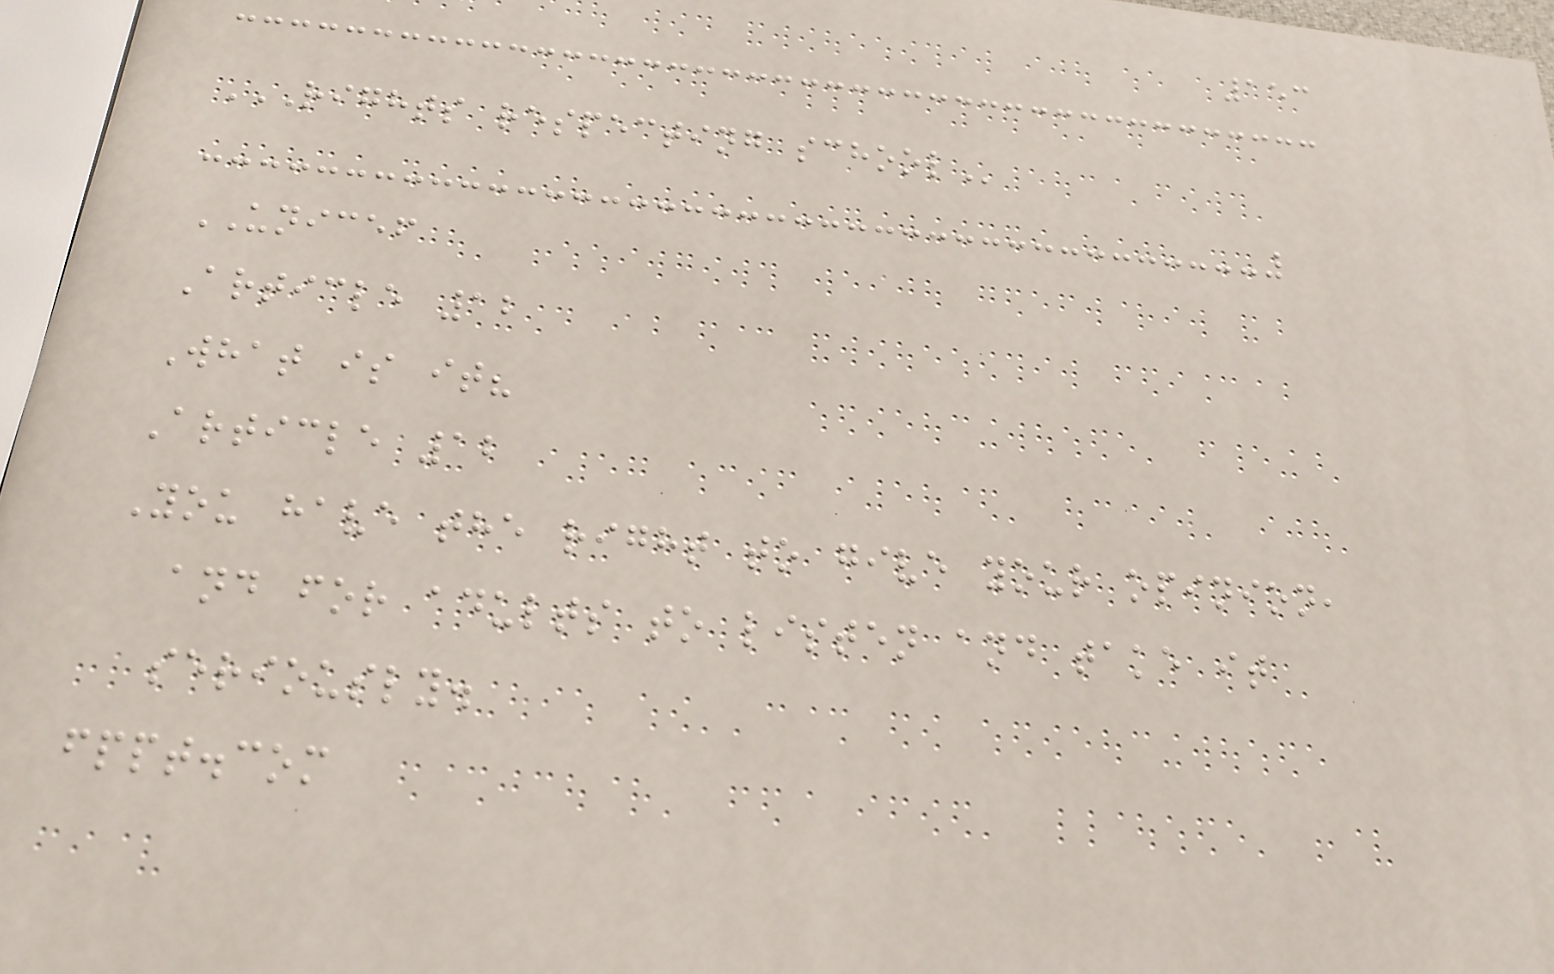153
RIGHTS RESPECTING SCHOOL
UNICEF
Article 12
What is it?
Article 12
You have the right to give your opinion,
and for adults to listen and take it
seriously.
fppt.com
